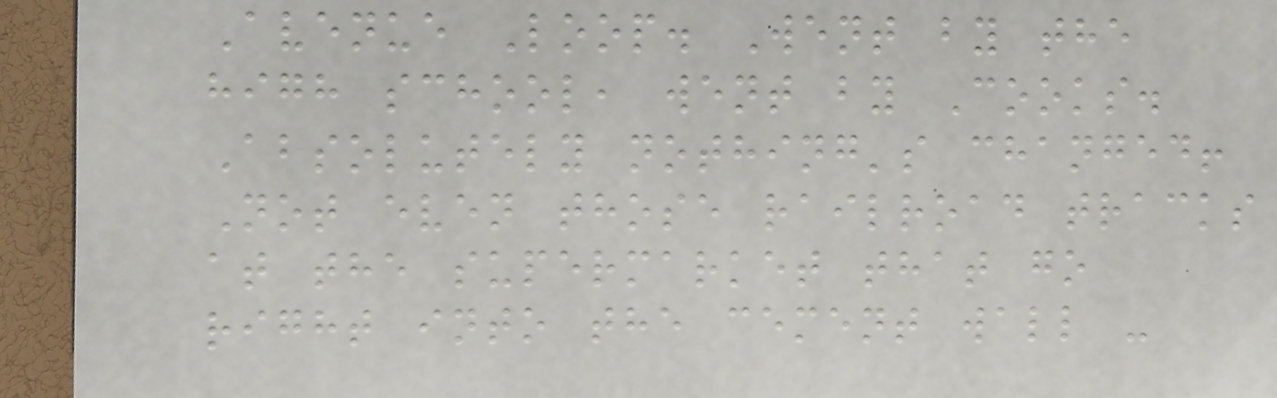Avenue Loop. Went by the
high school, went by Cooks.
Absolutely nothing's changed!
Not even those railroad tracks
at the supermarket that go
right into the cement wall -
